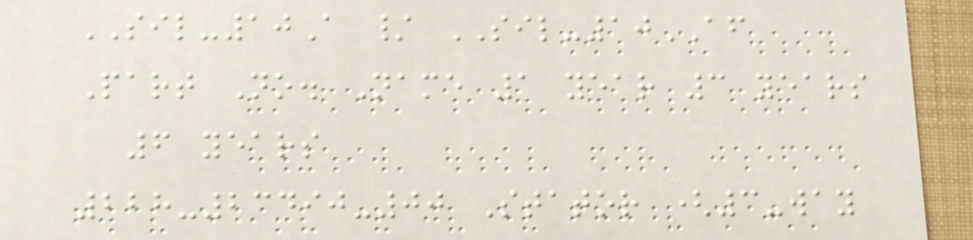SIL-10A / SIL-10AF
Part No. Name 1 year 3 years
6 years
228-23490-00 Stator (3-way
